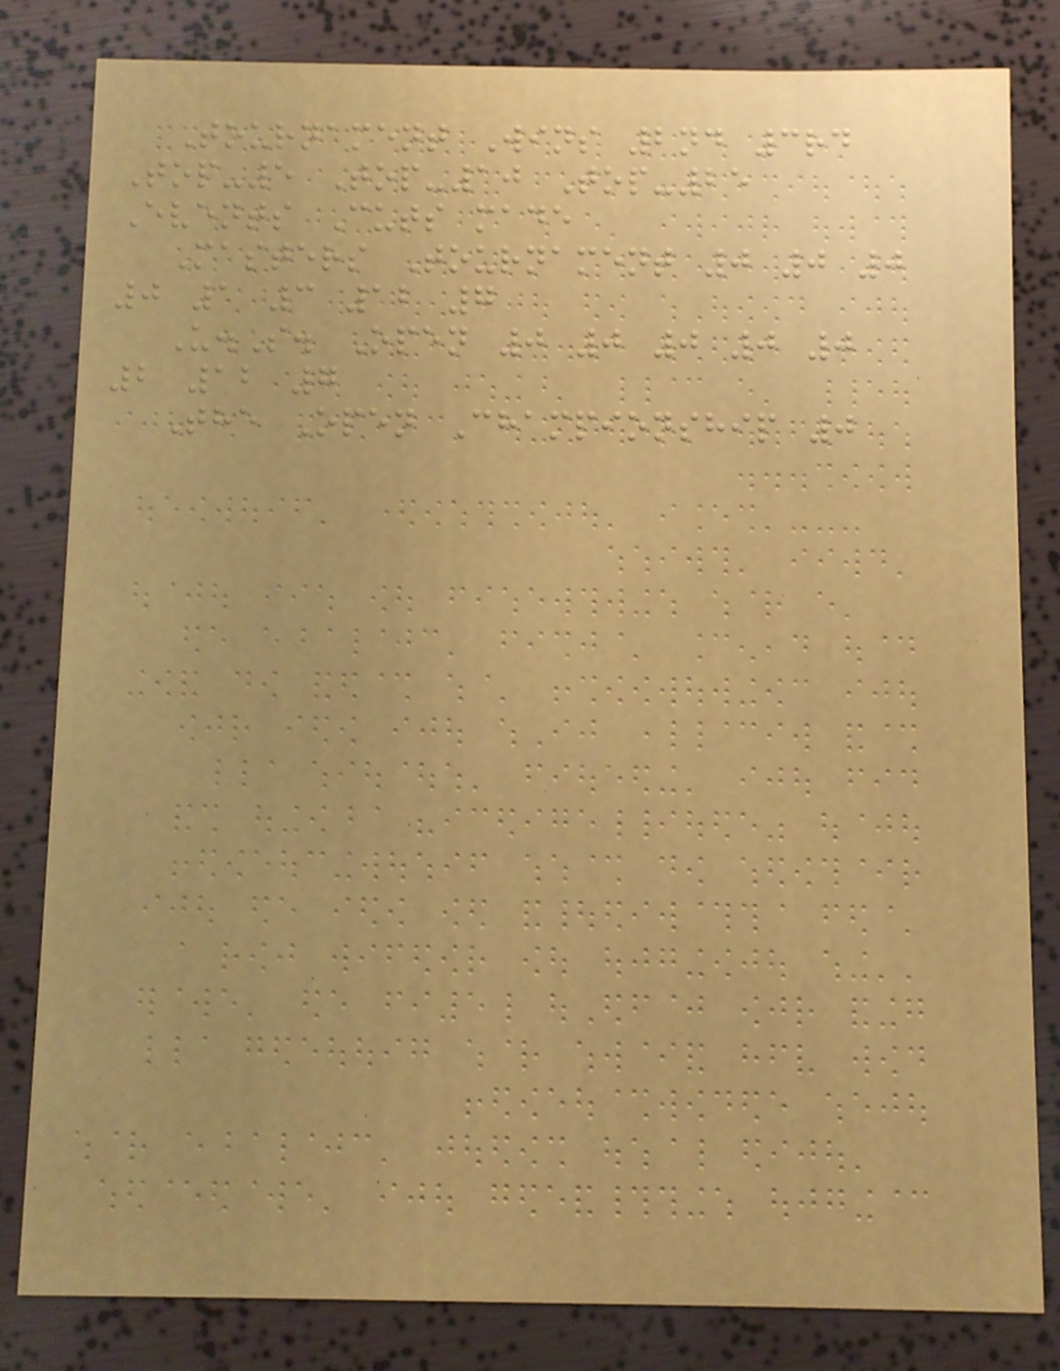Tournament Wins 2nd 3rd
Top-5 Top-10 Top-25
Events Cuts made
Masters Tournament 0 0 0
0 1 3 12 7
U.S. Open 0 0 0 0 0
2 12 7
The Open Championship 0
